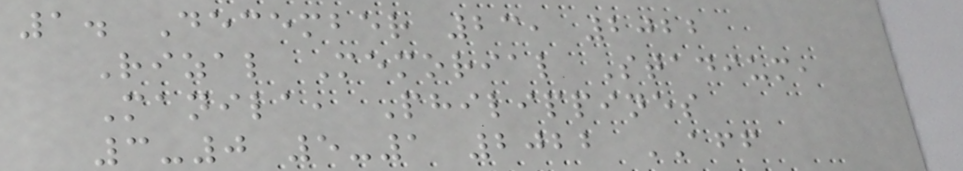1. December 23, 2022
Rizal Memorial Stadium,
Manila, Philippines
3-0 5-1 2022 AFF
